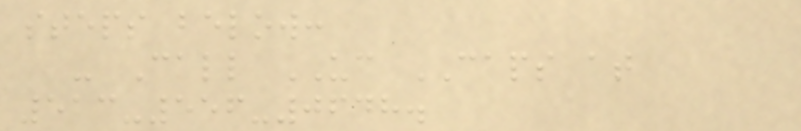steps below:
- Call UC CAPS at
513-556-0648.
